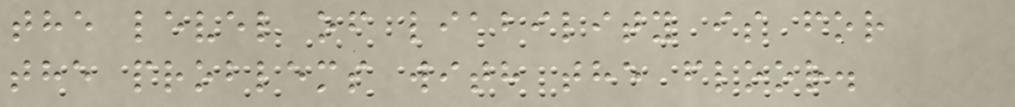the level of liability is for
the problems with the floor.
